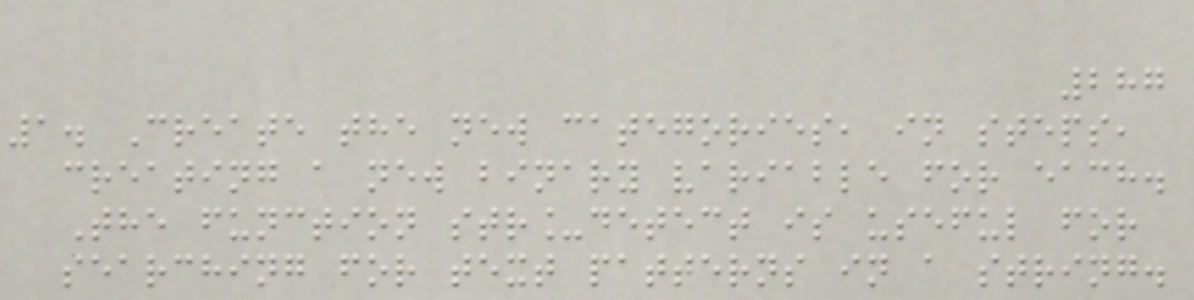287
1. Create the new categories, in steps,
creating a new binary variable for each.
The function str_detect is useful for
searching for text patterns in a string.
